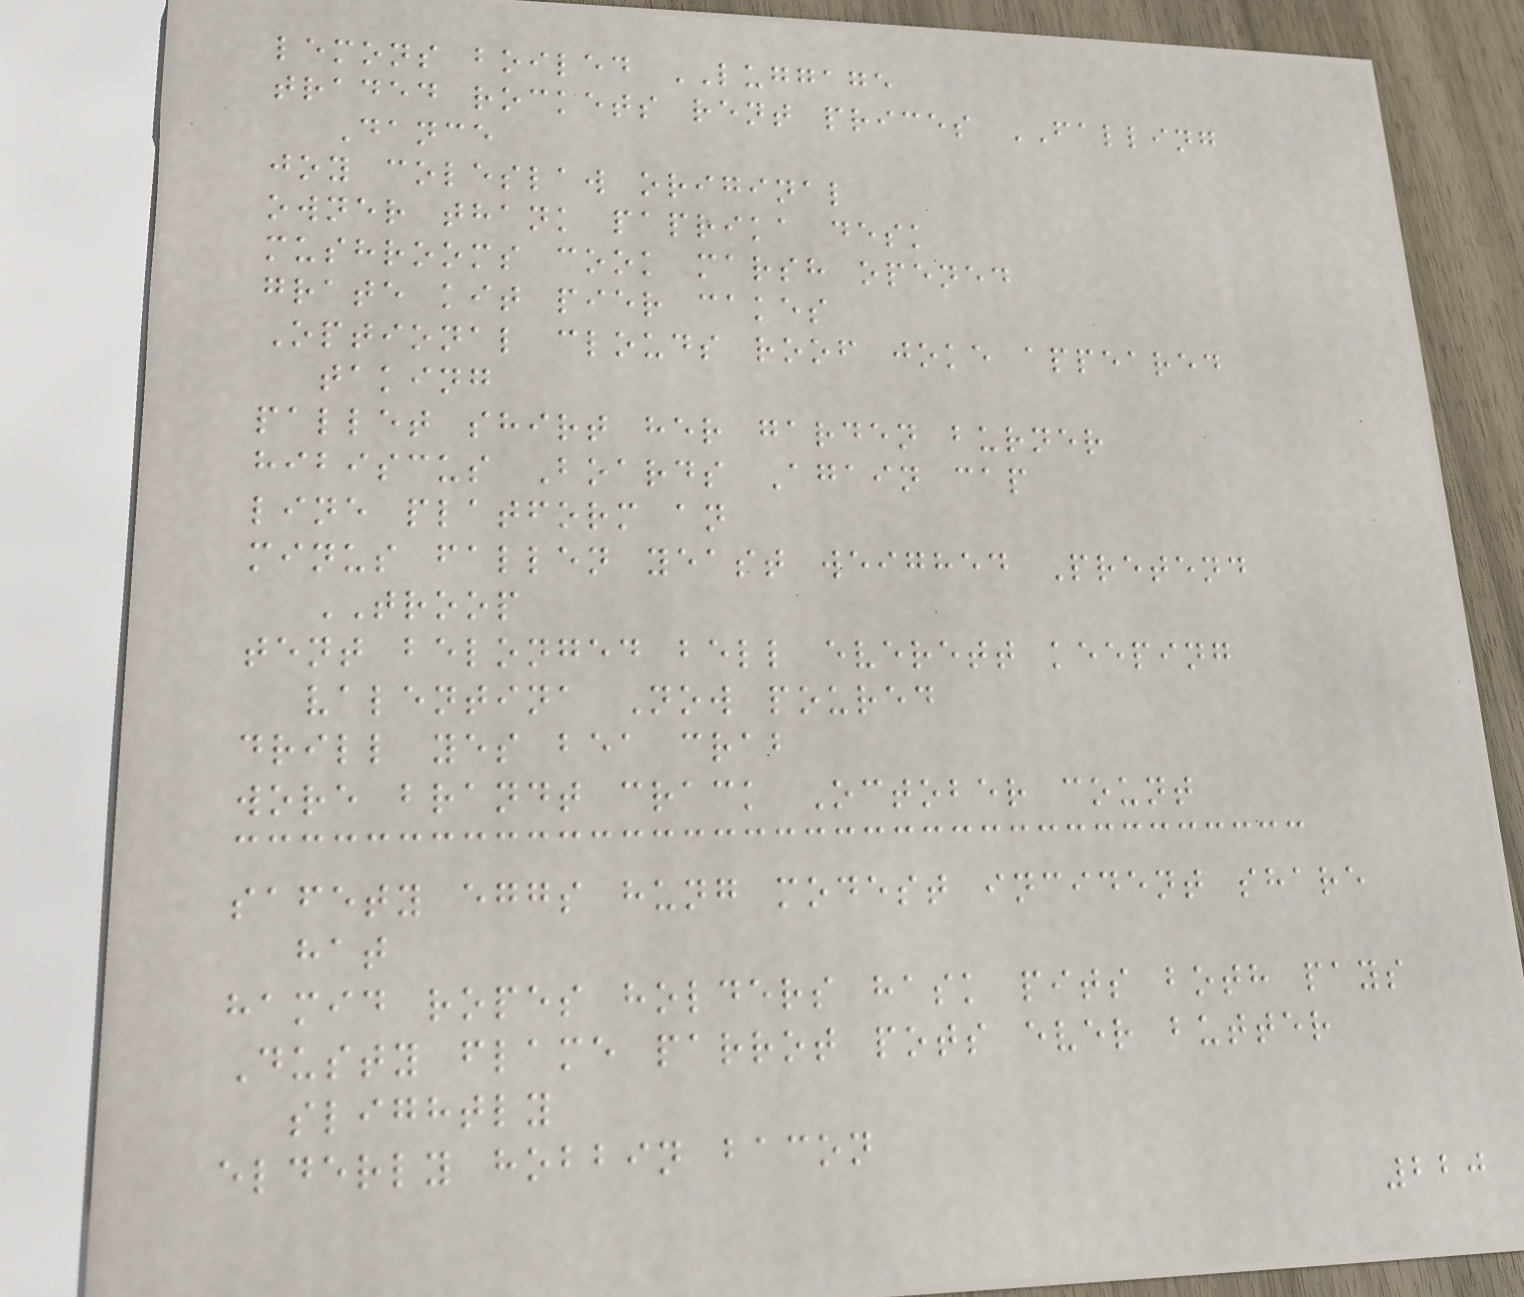lemons boiled LUGGAGE
traded rockets rent prices FALLING
Dance
joy coleslaw original
owner thank paprika desk
mushrooms cook marsh opened
grate kit pier cakes
Optional clouds roof joke appeared
taking
pallet shirt her garden burner
hibiscus Boards Again cap
line platform an
minus fallen yeast weighed Pretend
TROOP
tent belonged bell everett keeping
valentina Now poured
drill yes bea crab
wore brandt crack October count
safety eggs hung modest incident share
hat
hamid ropes holders hask pits both pays
Dusty flame parrot pots ever butter
slightly
elderly hobbin bacon
220
